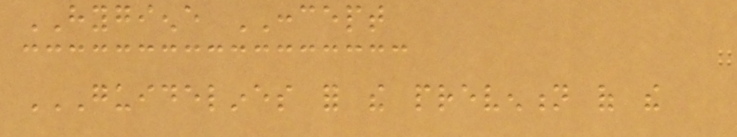HYGIENE CONCEPT
GUIDELINES FOR THE PREVENTION OF THE
